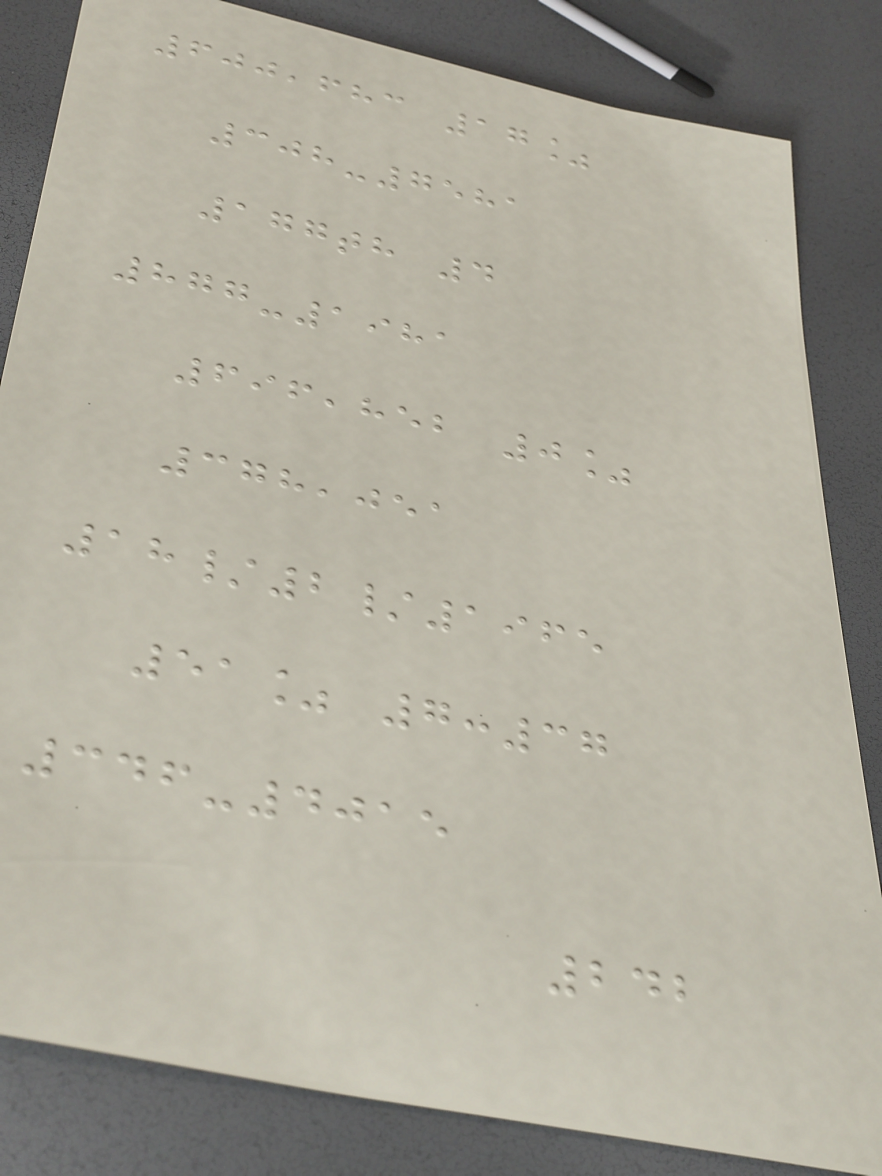600,683 17%
308-7581
177th 4
877-1981
696,852 0%
378,051
18/2/1965
51% 7:37
346-4015
242
